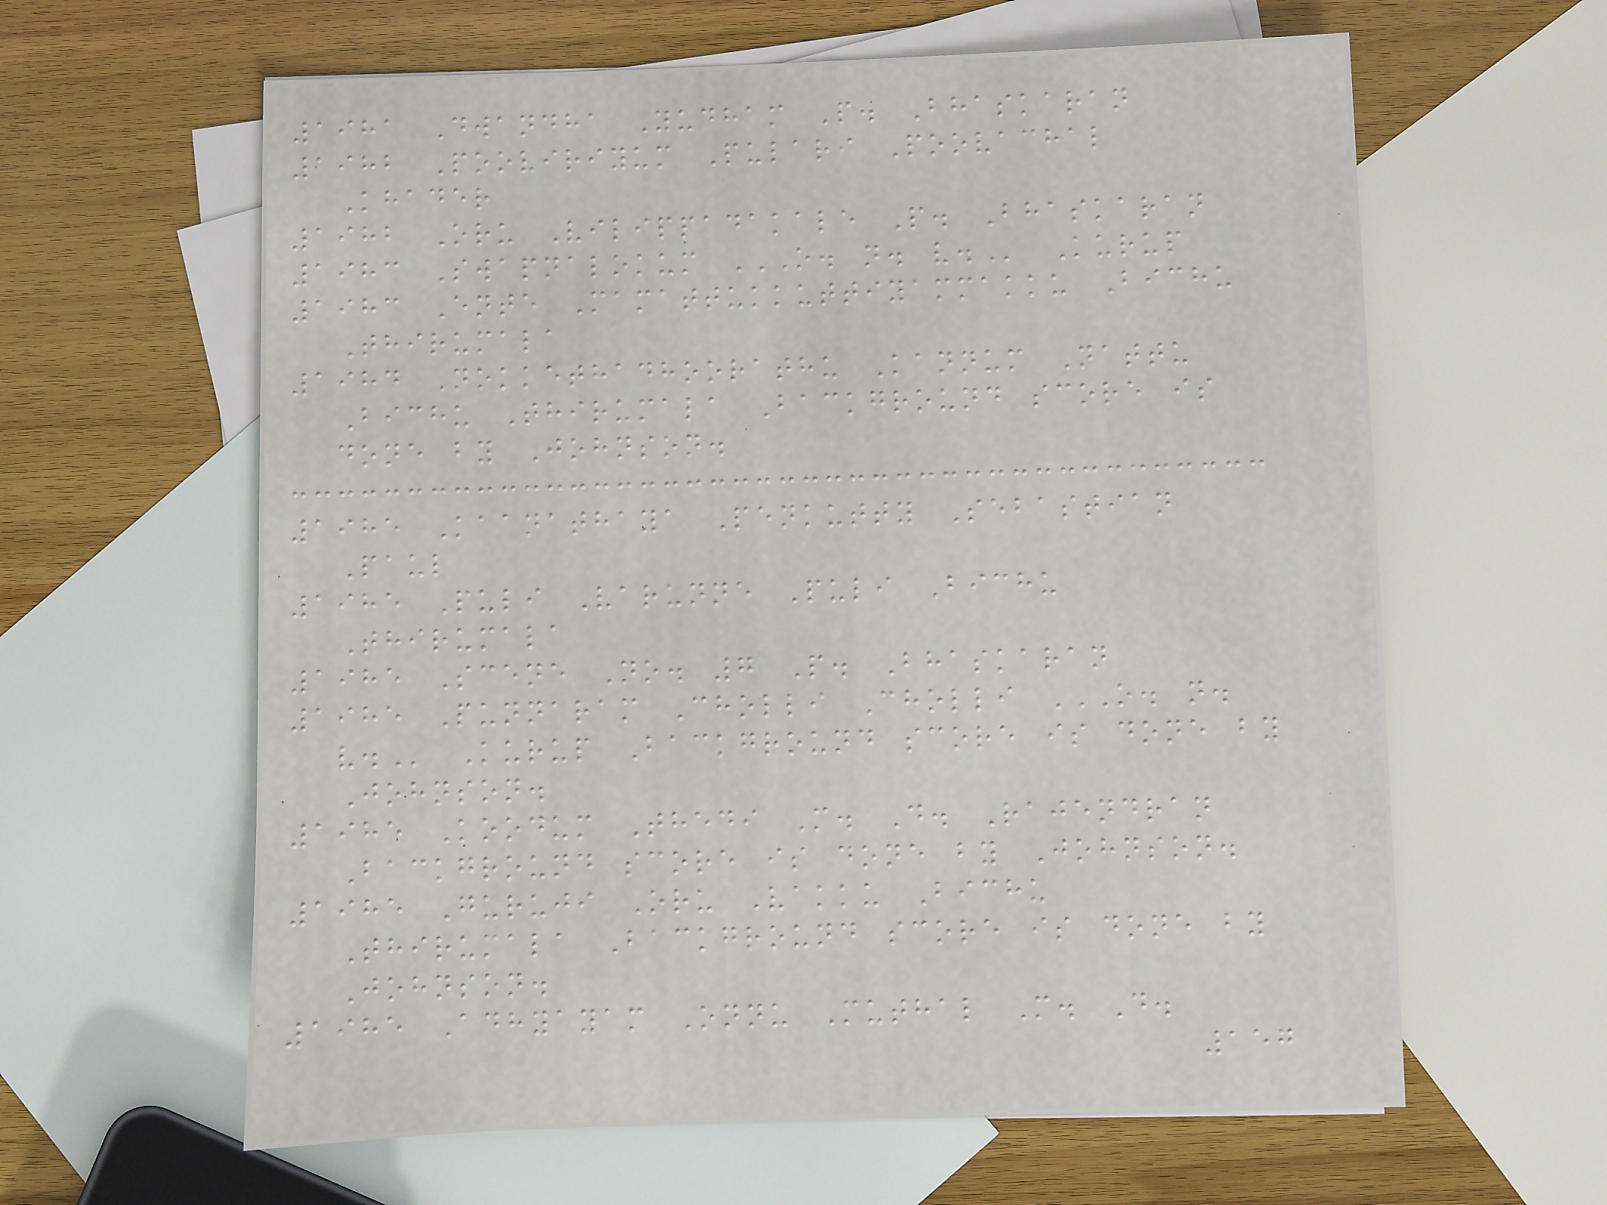1981 Dwandha Yudham P. Bhaskaran
1982 Pooviriyum Pulari Poovachal
Khader
1982 Oru Vilippadakale P. Bhaskaran
1983 Swapnalokum O. N. V. Kurup
1983 Ente Mamattukkuttiyammakku Bichu
Thirumala
1984 Nokkethadhoorathu Kannum Nattu
Bichu Thirumala Background score is
done by Johnson.
1985 Kaanathaya Penkutty Sebastian
Paul
1985 Puli Varunne Puli Bichu
Thirumala
1985 Scene No. 7 P. Bhaskaran
1985 Punnaram Cholli Cholli O. N.
V. Kurup Background score is done by
Johnson.
1985 Koodum Thedi M. D. Rajendran
Background score is done by Johnson.
1985 Guruji Oru Vakku Bichu
Thirumala Background score is done by
Johnson.
1985 Adhyayam Onnu Muthal M. D.
157
